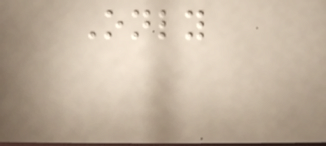Only
